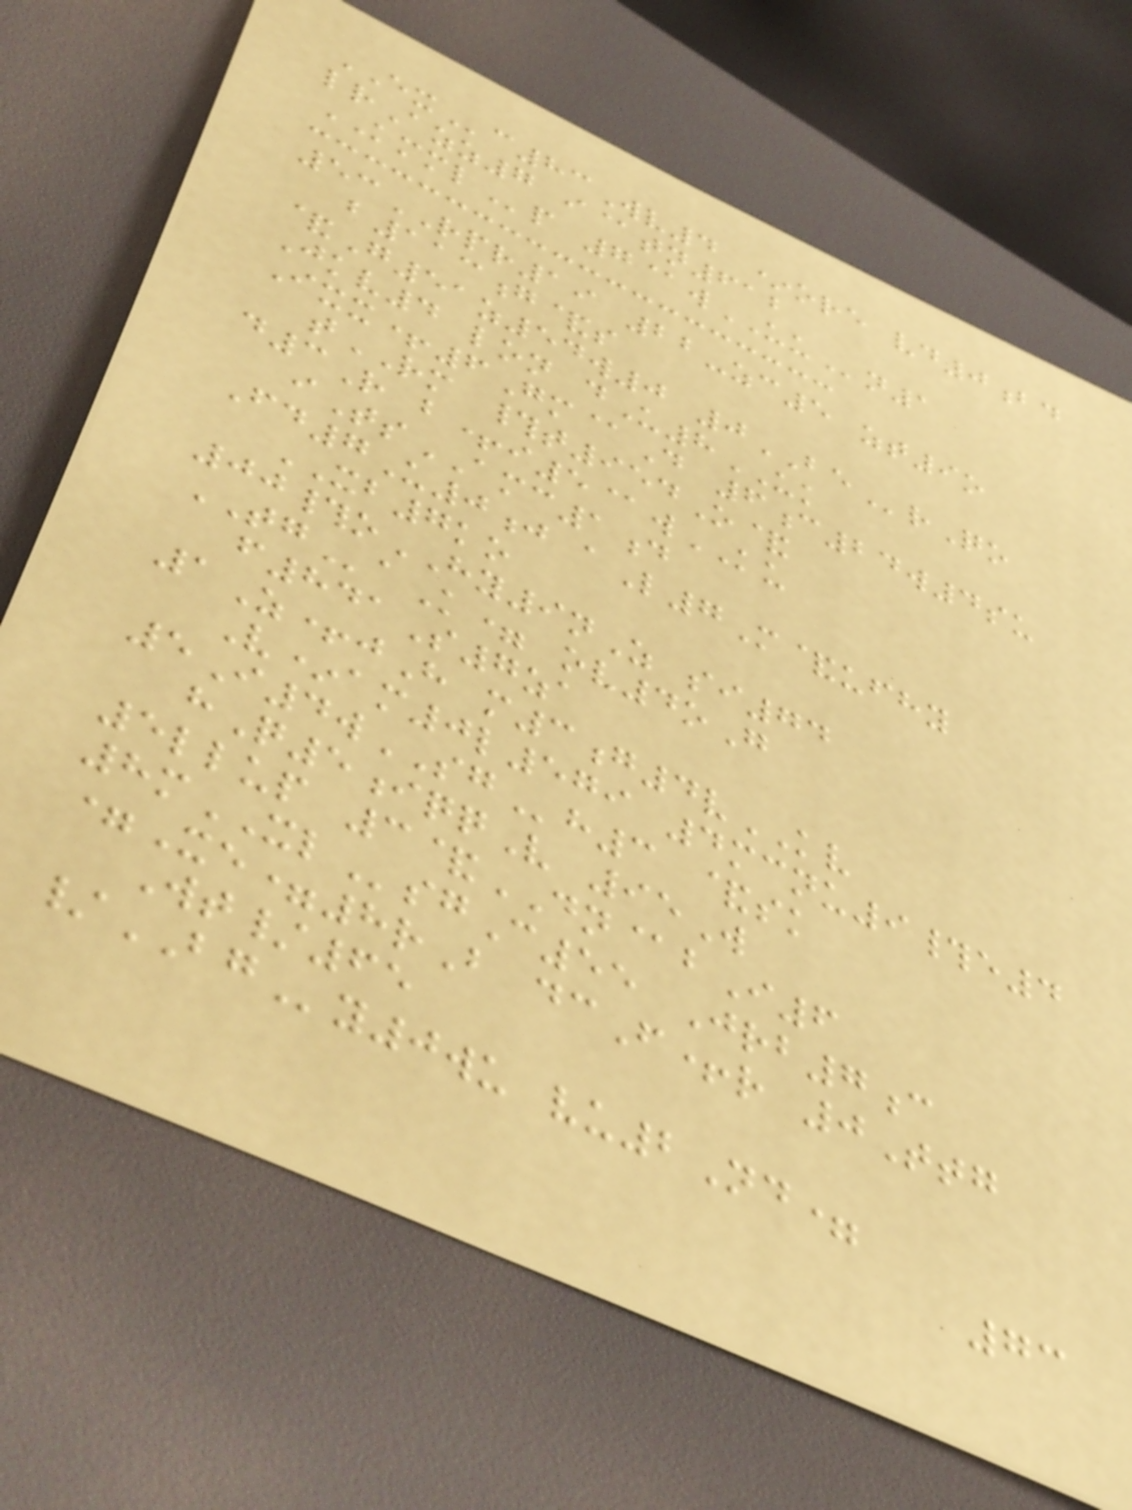EXc83Wv4 *ore vd0bd
lrAzz7 i@tn612
KMMLp 7@wUUn1
53RPR19 22-zc5 zt9o
b113g&s
&G51z54w0 0BErQo
Jkv4 lon dU8UK
Ixx+6Gm@D 6c24w4su
tRM #t954O&
d3R b+i5@wKU
iTsAMC1d
Fd7U0j aL7M&ufhy
XB7ko
00#oHY9nZ si74
TGaK= ov4oG
f841S7za
1Z+jH m3g4vKV
V*am0l579 4mcnu9#e4
5I4wSGh3 &sk
hQ5iqqV 95W
5llup 3&DN@bI6
8mXLsgC55 Jrb7c
=Xe=8rB dcF+r 0Ttg
Wt/65
/BGy0wu vu2Nd=
73
